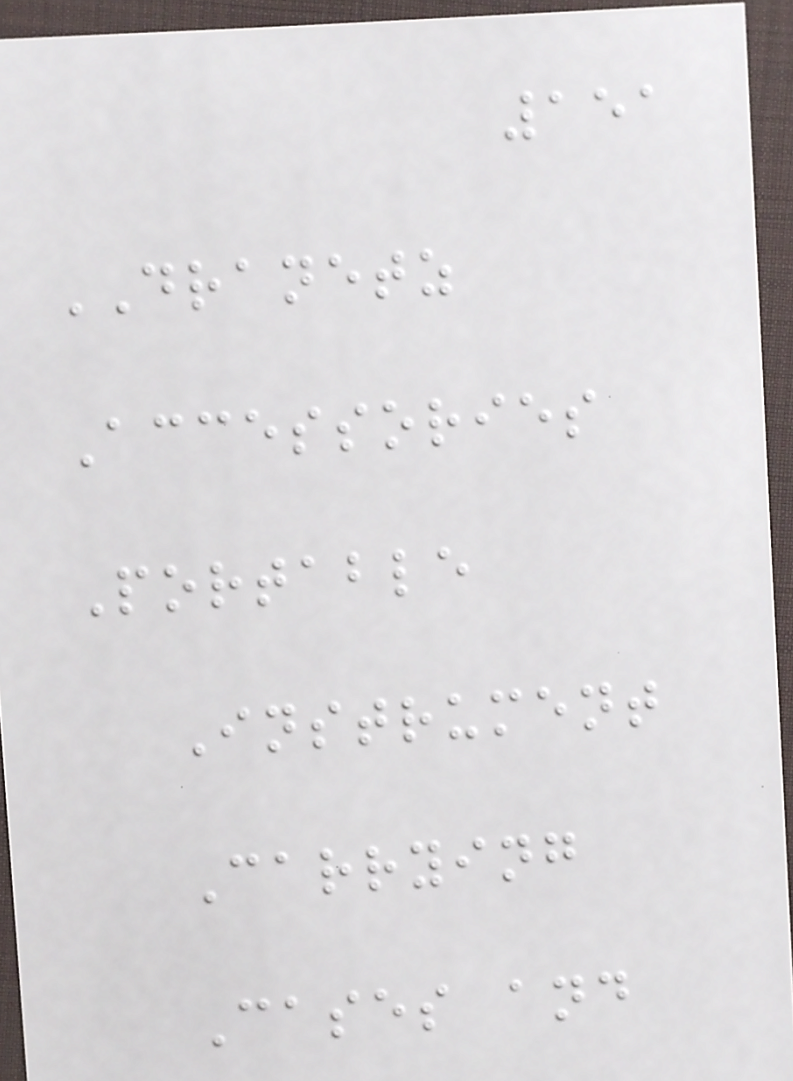151
DRANETZ
Accessories
Portable
Instrument
Carrying
Cases and
